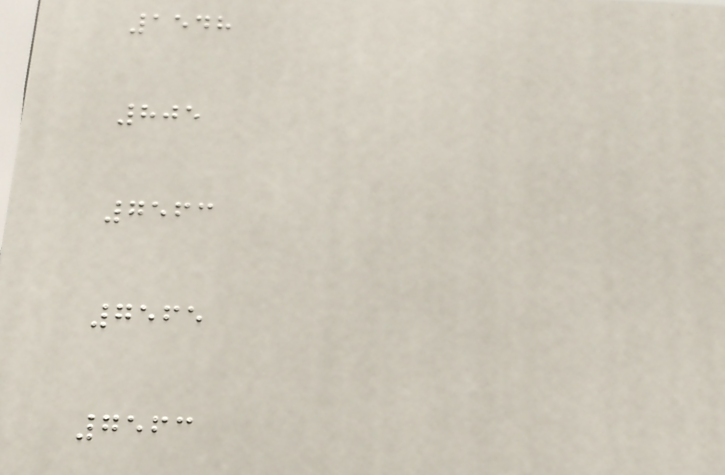1548
805
7563
7565
7563
